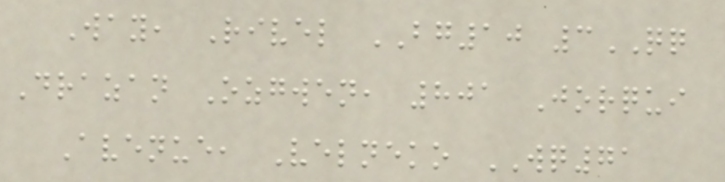Way, Rivel BG10 3QQ
Drazan Ozgwen, 801 Jorqui
Avenue, Velneko WQ71
